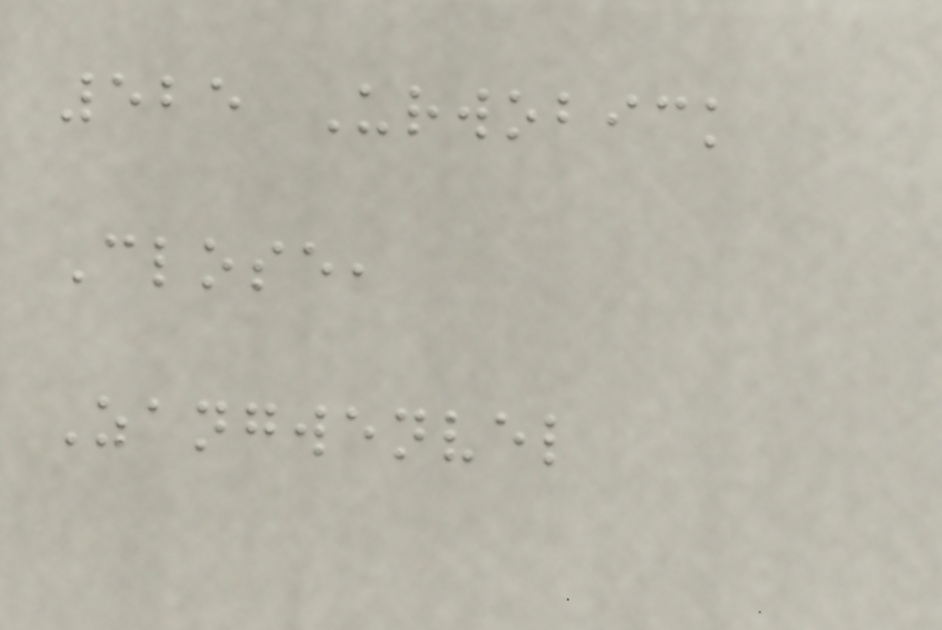525 Urwobick
Close,
Zangwenvel
